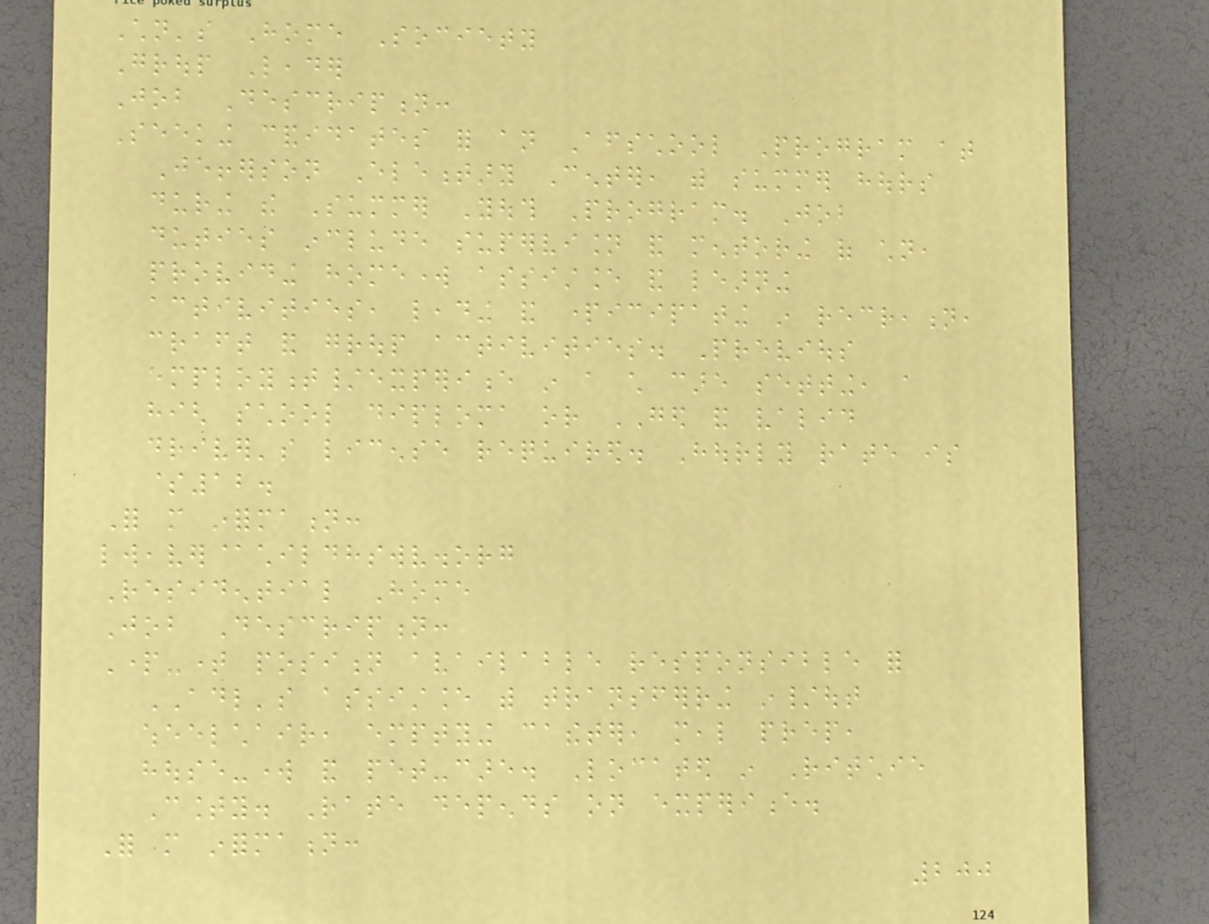Children's Home Society
Group Leader
Job Description:
Seeking candidates for an Afterschool Program at
Jefferson Elementary Center, with summer hours
during the Summer Youth Program. Job
duties include supervision and mentoring of children,
providing homework assistance and learning
activities, leading and participating in recreation,
craft and group activities. Previous
employment/experience in a child care setting, a
high school diploma or GED and valid
driver's license required. Hourly rate is
$12.
For more information:
lweaver@childhswv.org
Residential Home
Job Description:
Part-time position available responsible for
ADL's assistance with transferring in/out
wheelchair, emptying catheter, meal prep,
house-work and pet-care. Located in Ritchie
County. Rate depends on experience.
For more information:
200
